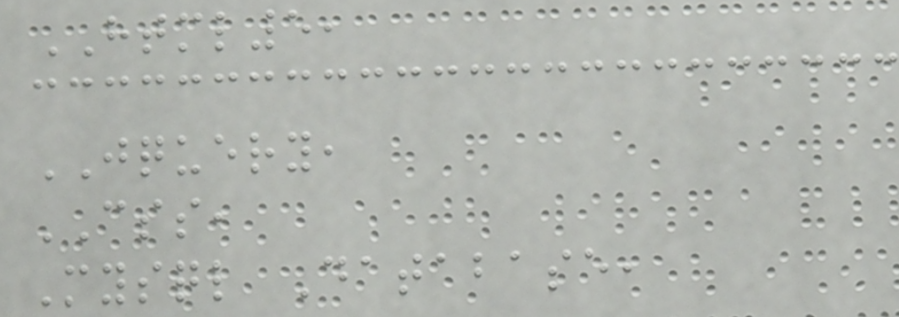HTML5,
JQUERY,
CSS,
Mysql Database,
